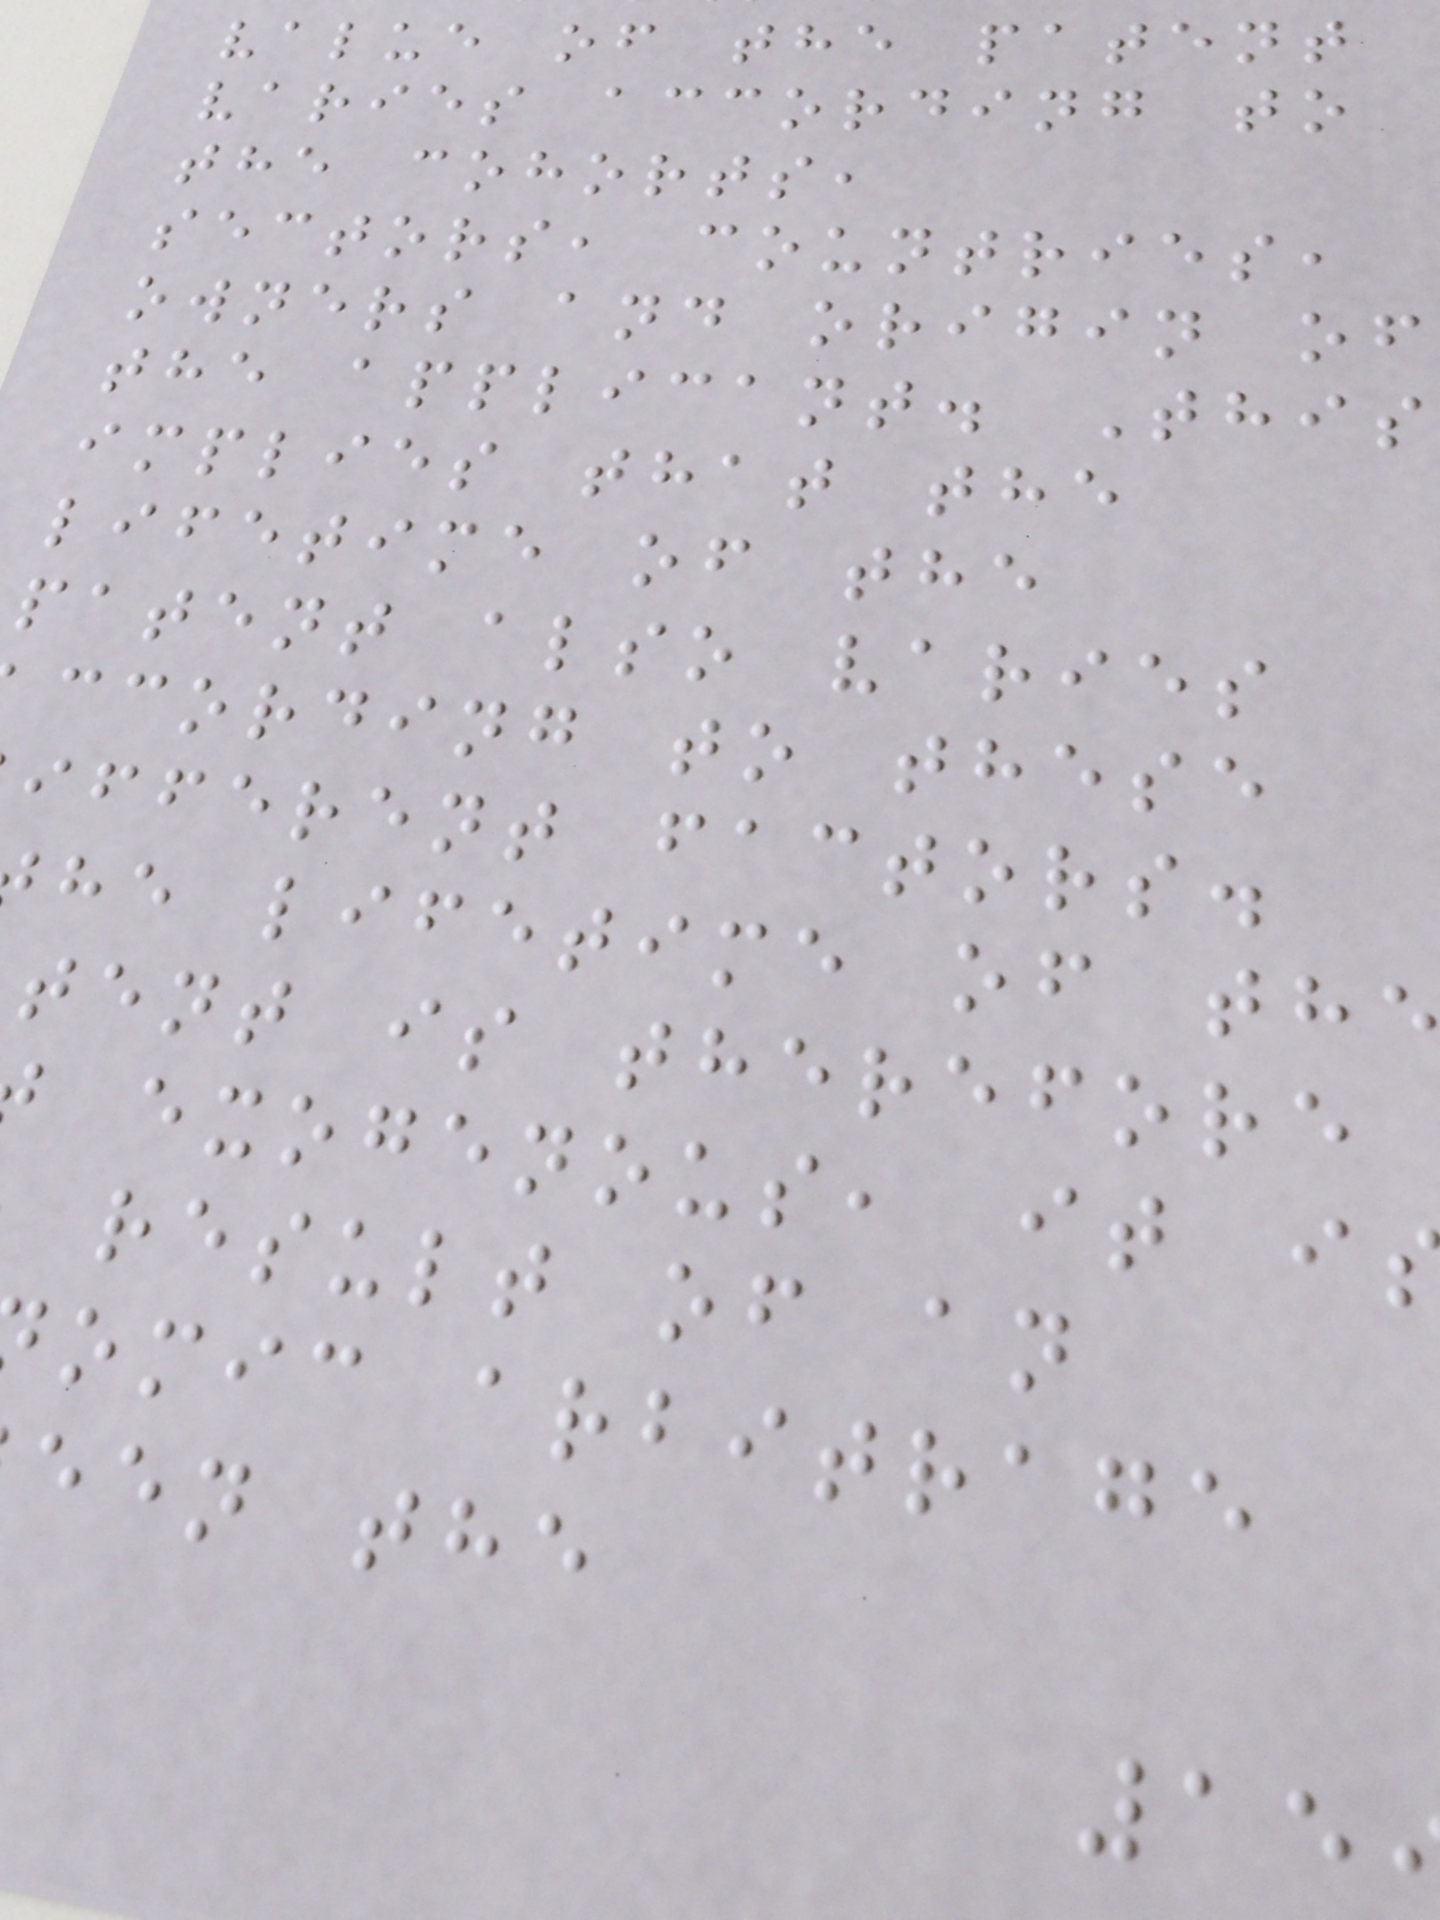value of the patent
varies according to
the cohorts,
sectors, countries,
owners and origin of
the applicant. This
implies that the
lifetime of the
patent also varies
ccording to these
ifferent factors.
he lifetime of the
tent is therefore
exogenous, it i
result of an
omic arbitrage
een the
